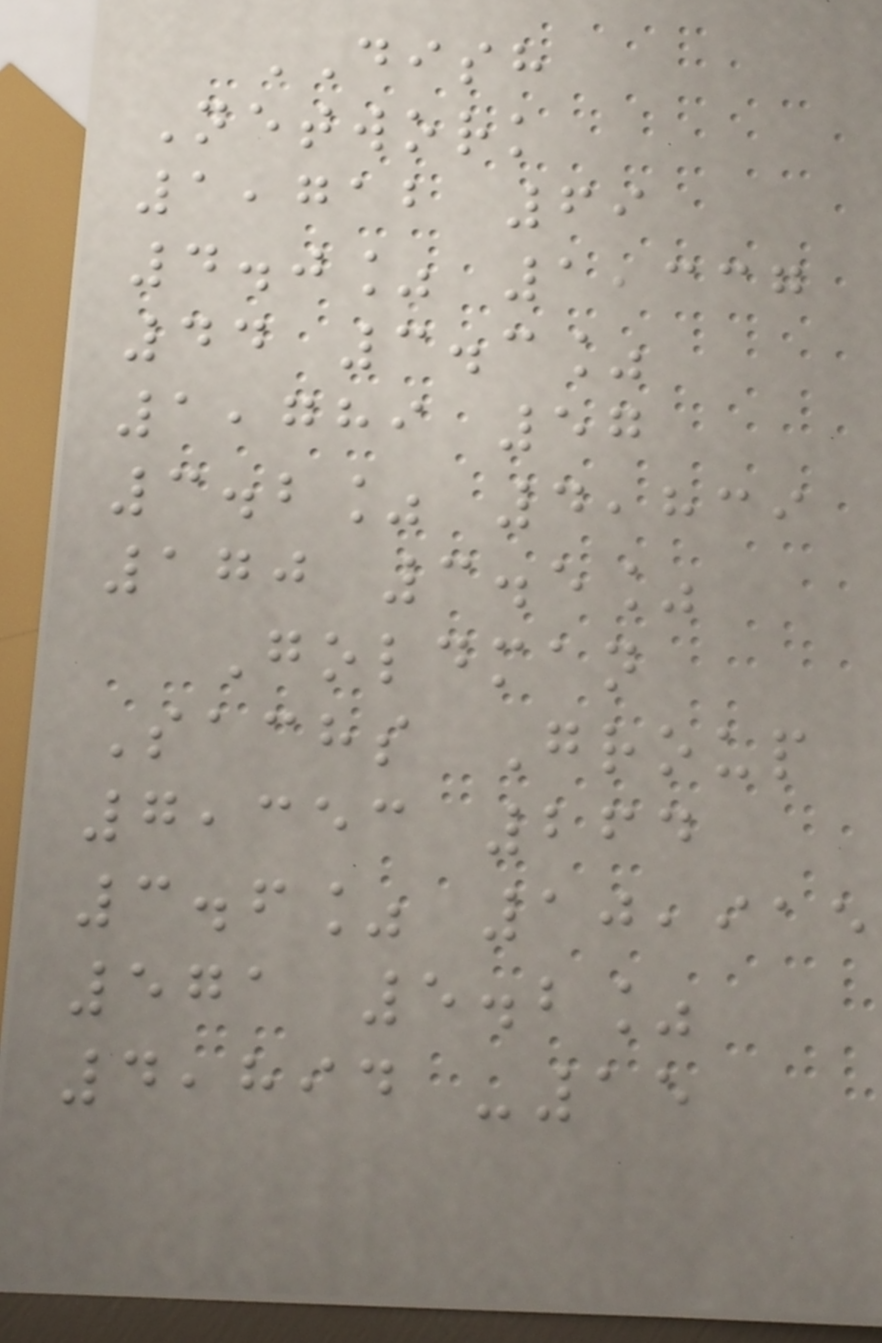DISH
Network
1,712 69
4.0% 1,337
44 3.3%
1,789 57
3.2% 4,839
170 3.5%
Goldman
Sachs Group
7,353 264
3.6% 10,915
571 5.2%
4,894 -15
